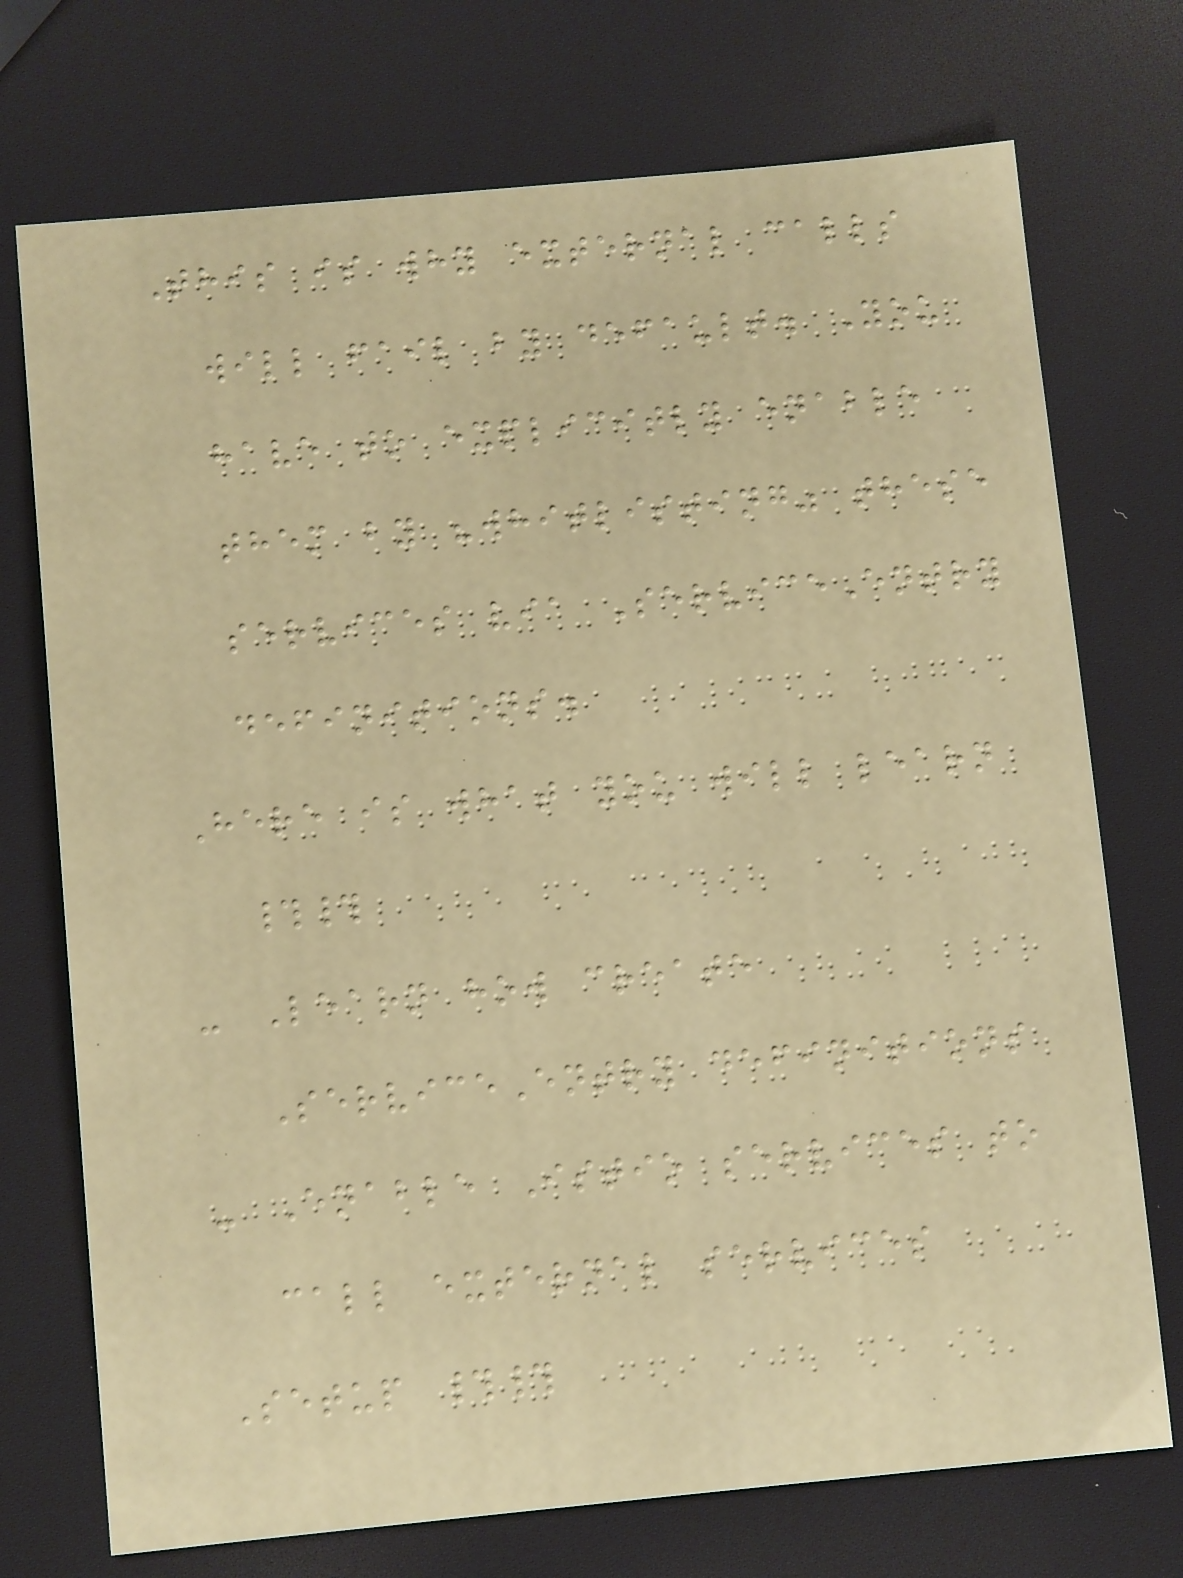This is why external calls
will fail by default. You
have to explicitly enable
them by "whitlisting" these
services via ServiceEntry
definitions.
Here is what you will learn
##
- Learn how create
ServiceEntry definitions
- Enable Istio services to
call external services
Setup ##
